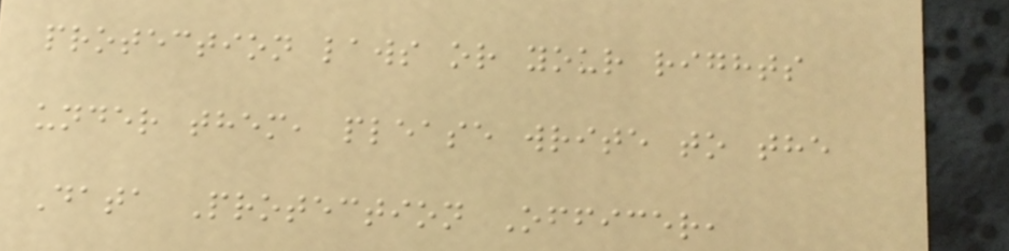protection laws or your rights
under them, please write to the
Data Protection Officer,
